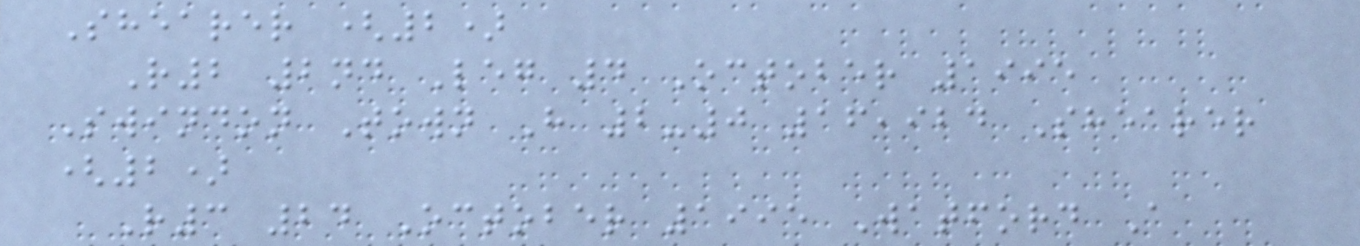Shearer (2)
R2 2nd Leg 4 October 1995
Swindon Town H 2-0 16,924 Shearer
(2)
R3 24 October 1995 Watford A
